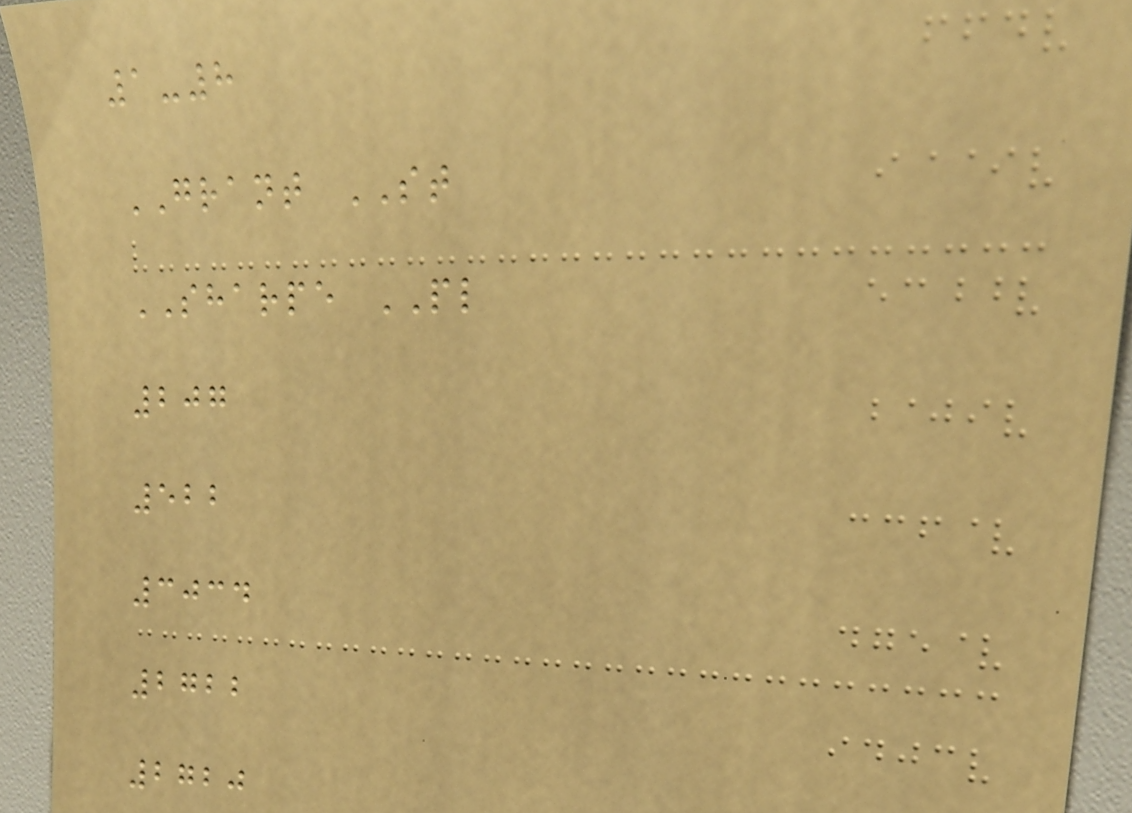1-8
GRANT ST
SHARPE PL
207
522
3034
2722
2720
